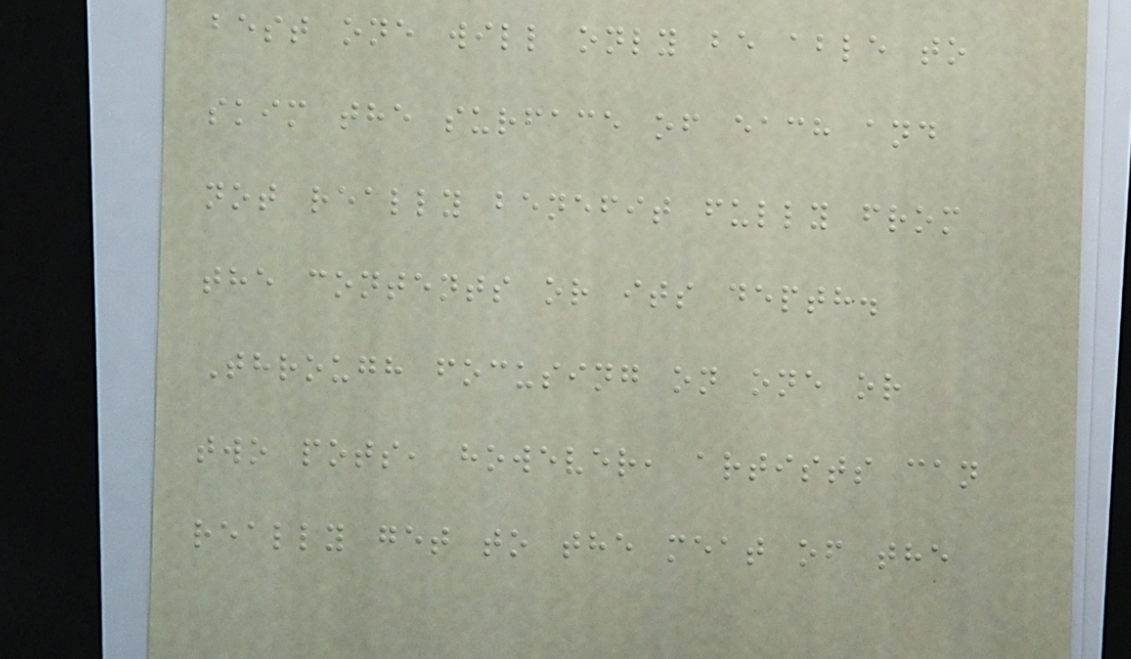best one will only be able to
skim the surface of each and
not really benefit fully from
the contents or its depth.
Through focusing on one or
two pots, however, artists can
really get to the meat of the
